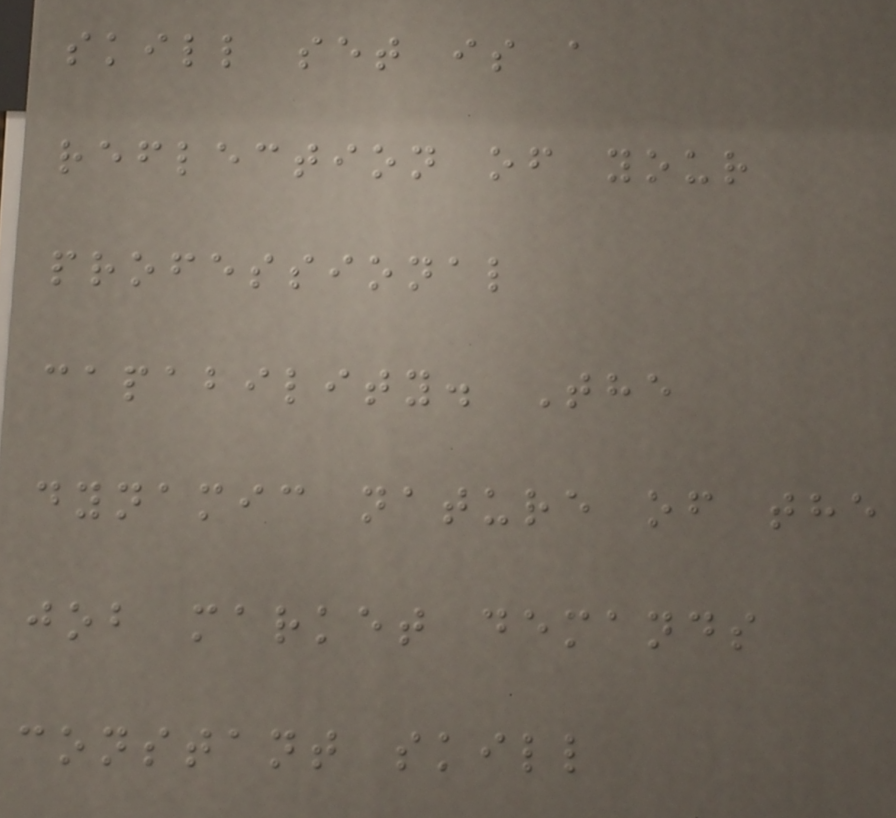skill set is a
reflection of your
professional
capability. The
dynamic nature of the
job market demands
constant skill
